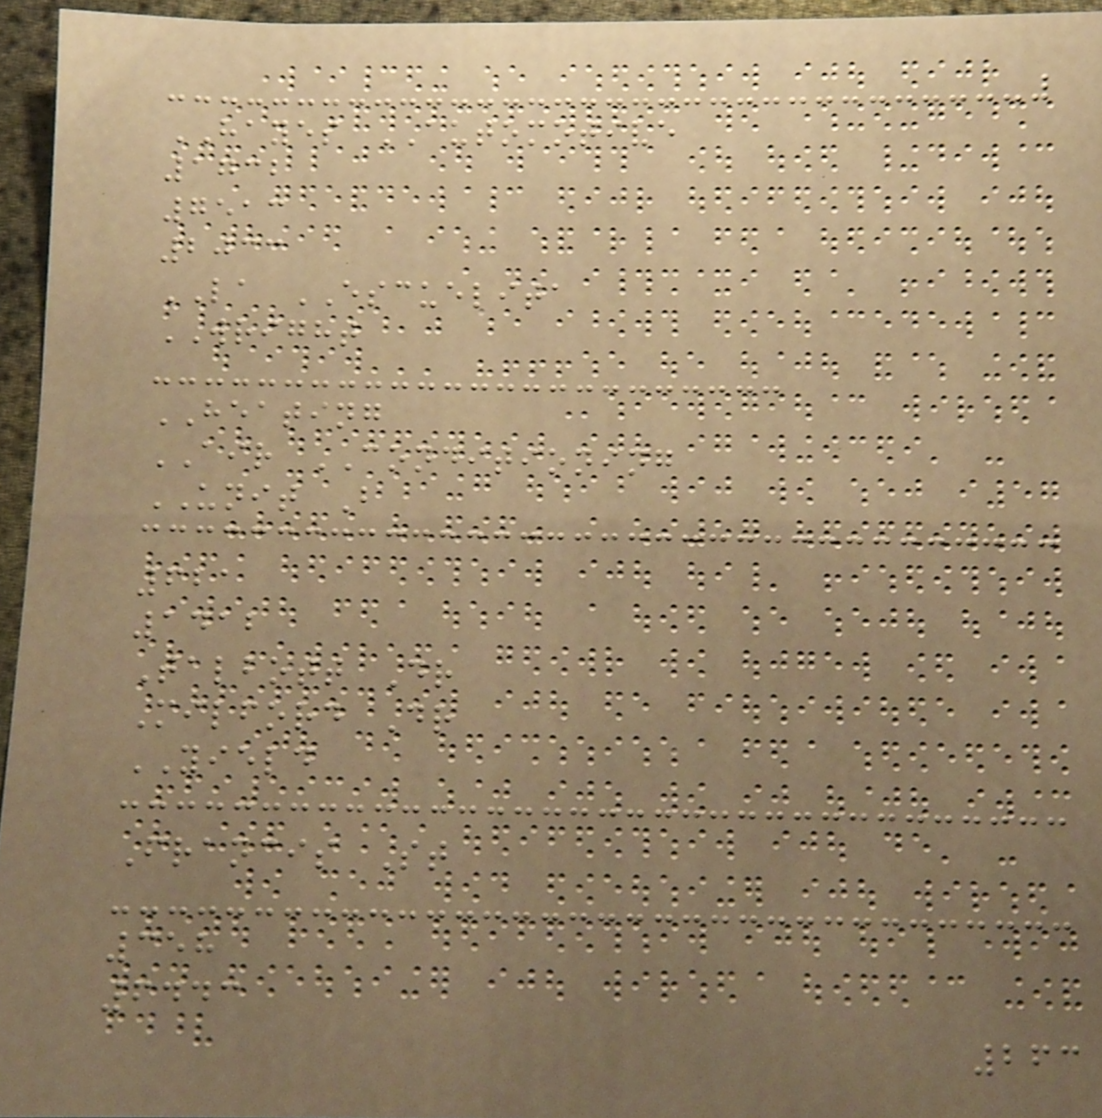HAYES AUTOMOTIVE
1732
7513
2033
LA ESCUELITA
WRIGHT
HEATING
AIR CONDITIONING
UNIT B
621
1412
Talbott Dr
Milford Dr
YIELD
Francis St
358
6443
263
